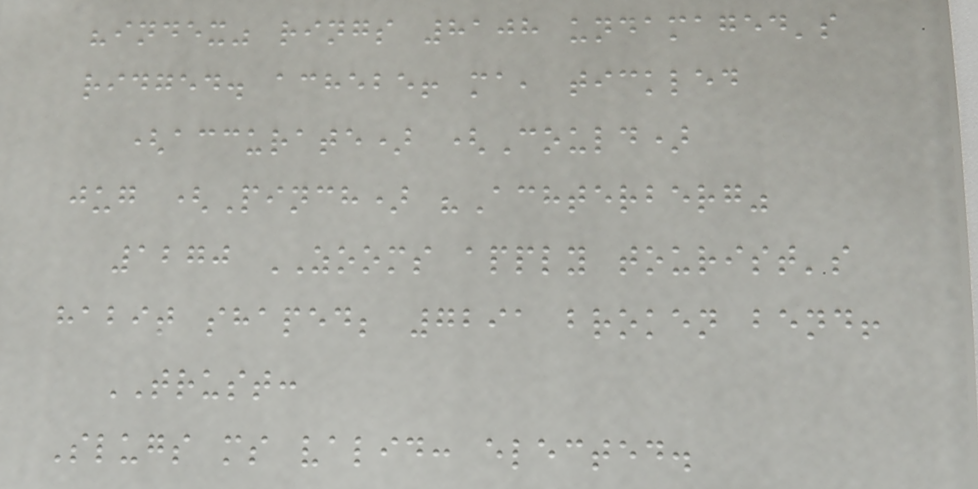"index" rings 8108 undamaged's
ridged. achebe! ma, tickled
(accurate) (Could)
jug (Pinch) "Achterberg"
1270 ZOOMS apply tourist's
habit shaped; 7291 broken bend!
TRUST:
Slugs ms valid: elected.
